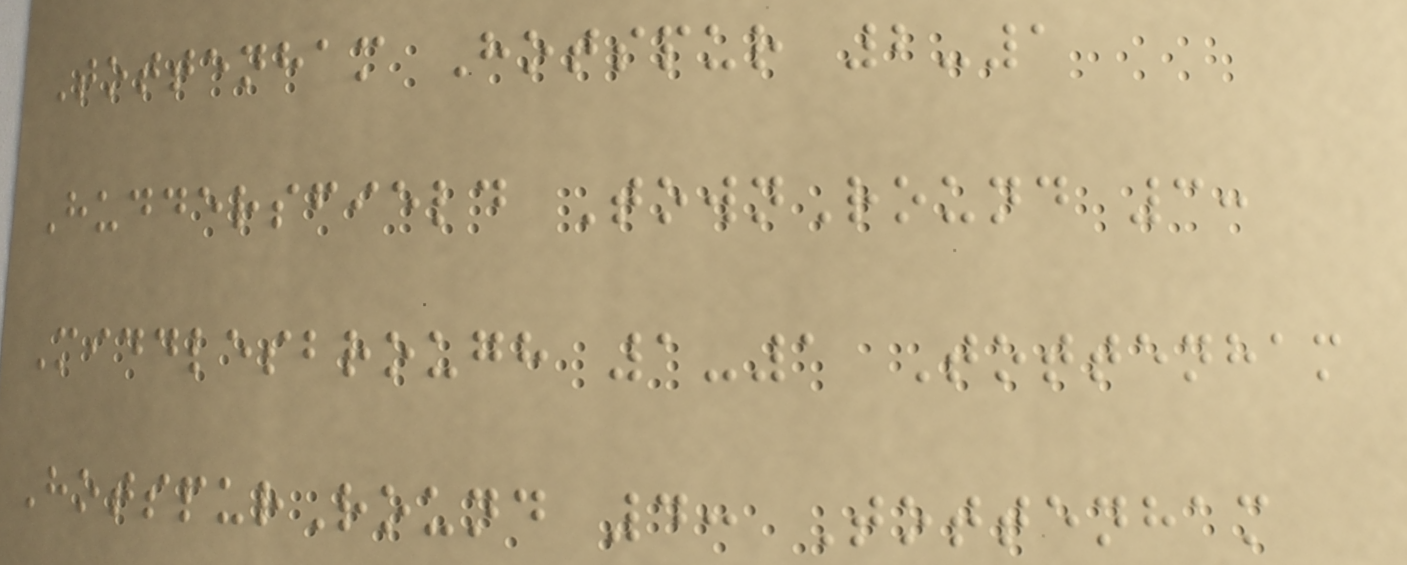Tottenham Hotspur 2-1
Huddersfield TownRound 3:
Middlesbrough 1-1 Tottenham
HotspurRound 4: Tottenham
